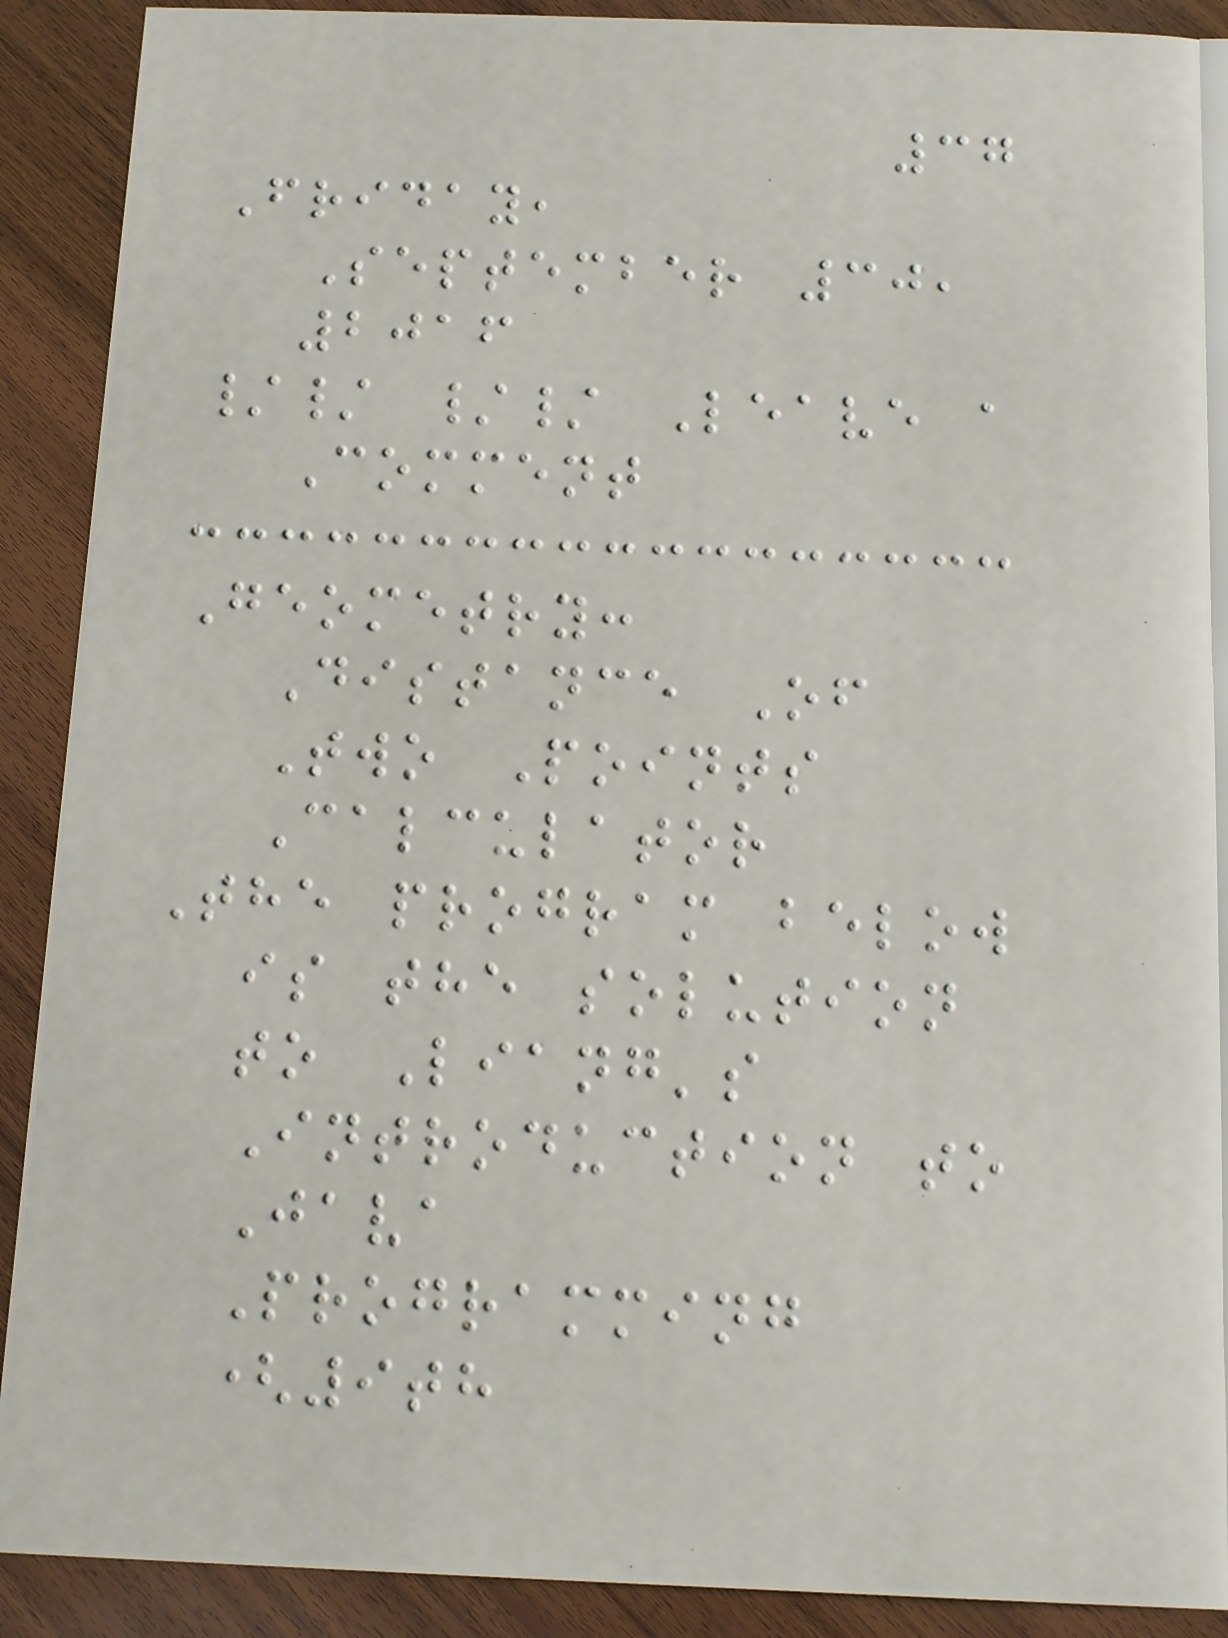37
Friday,
September 30,
2016
// // Leave a
Comment
Geometry:
Distance Of
Two Points
Calculator
The program below
is the solution
to Liang's
Introduction to
Java
Programming
(9th
